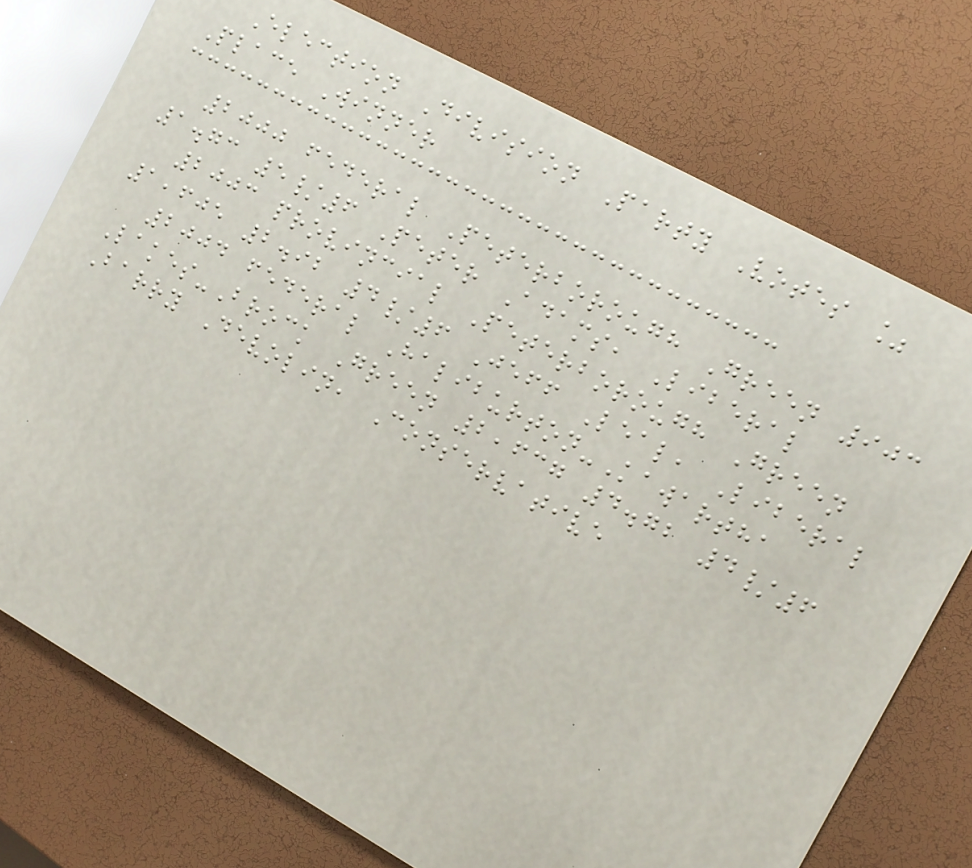Election Division Party Votes %
Place Winner
2000 federal Peterborough Green 903
1.73 5/6 Peter Adams, Liberal
2003 provincial Peterborough Green
1,605 2.92 4/6 Jeff Leal, Liberal
2004 federal Haliburton-Kawartha
Lakes-Brock Green 2,637 4.72 4/6
Barry Devolin, Conservative
